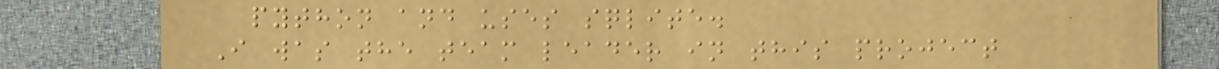python and uses sqlite.
I was the team leader in this project
